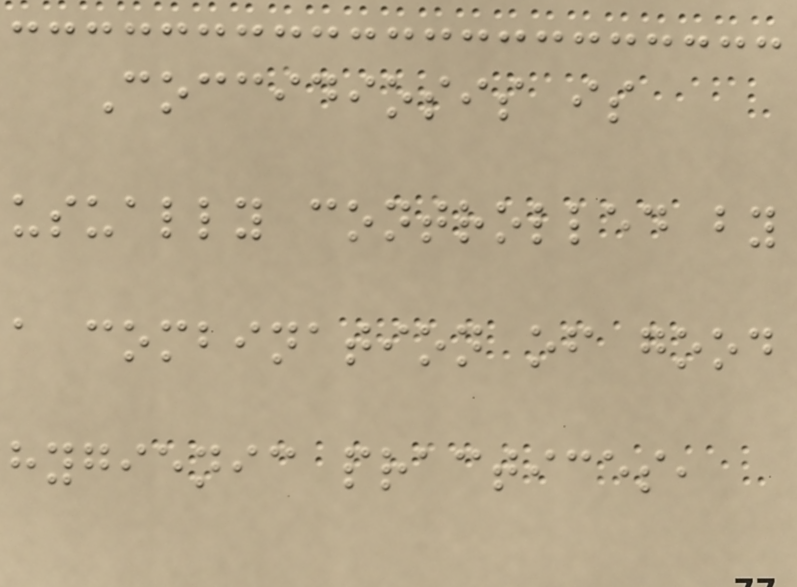Coccidiosis is
usually controlled by
a combination of good
hygienic practices,
